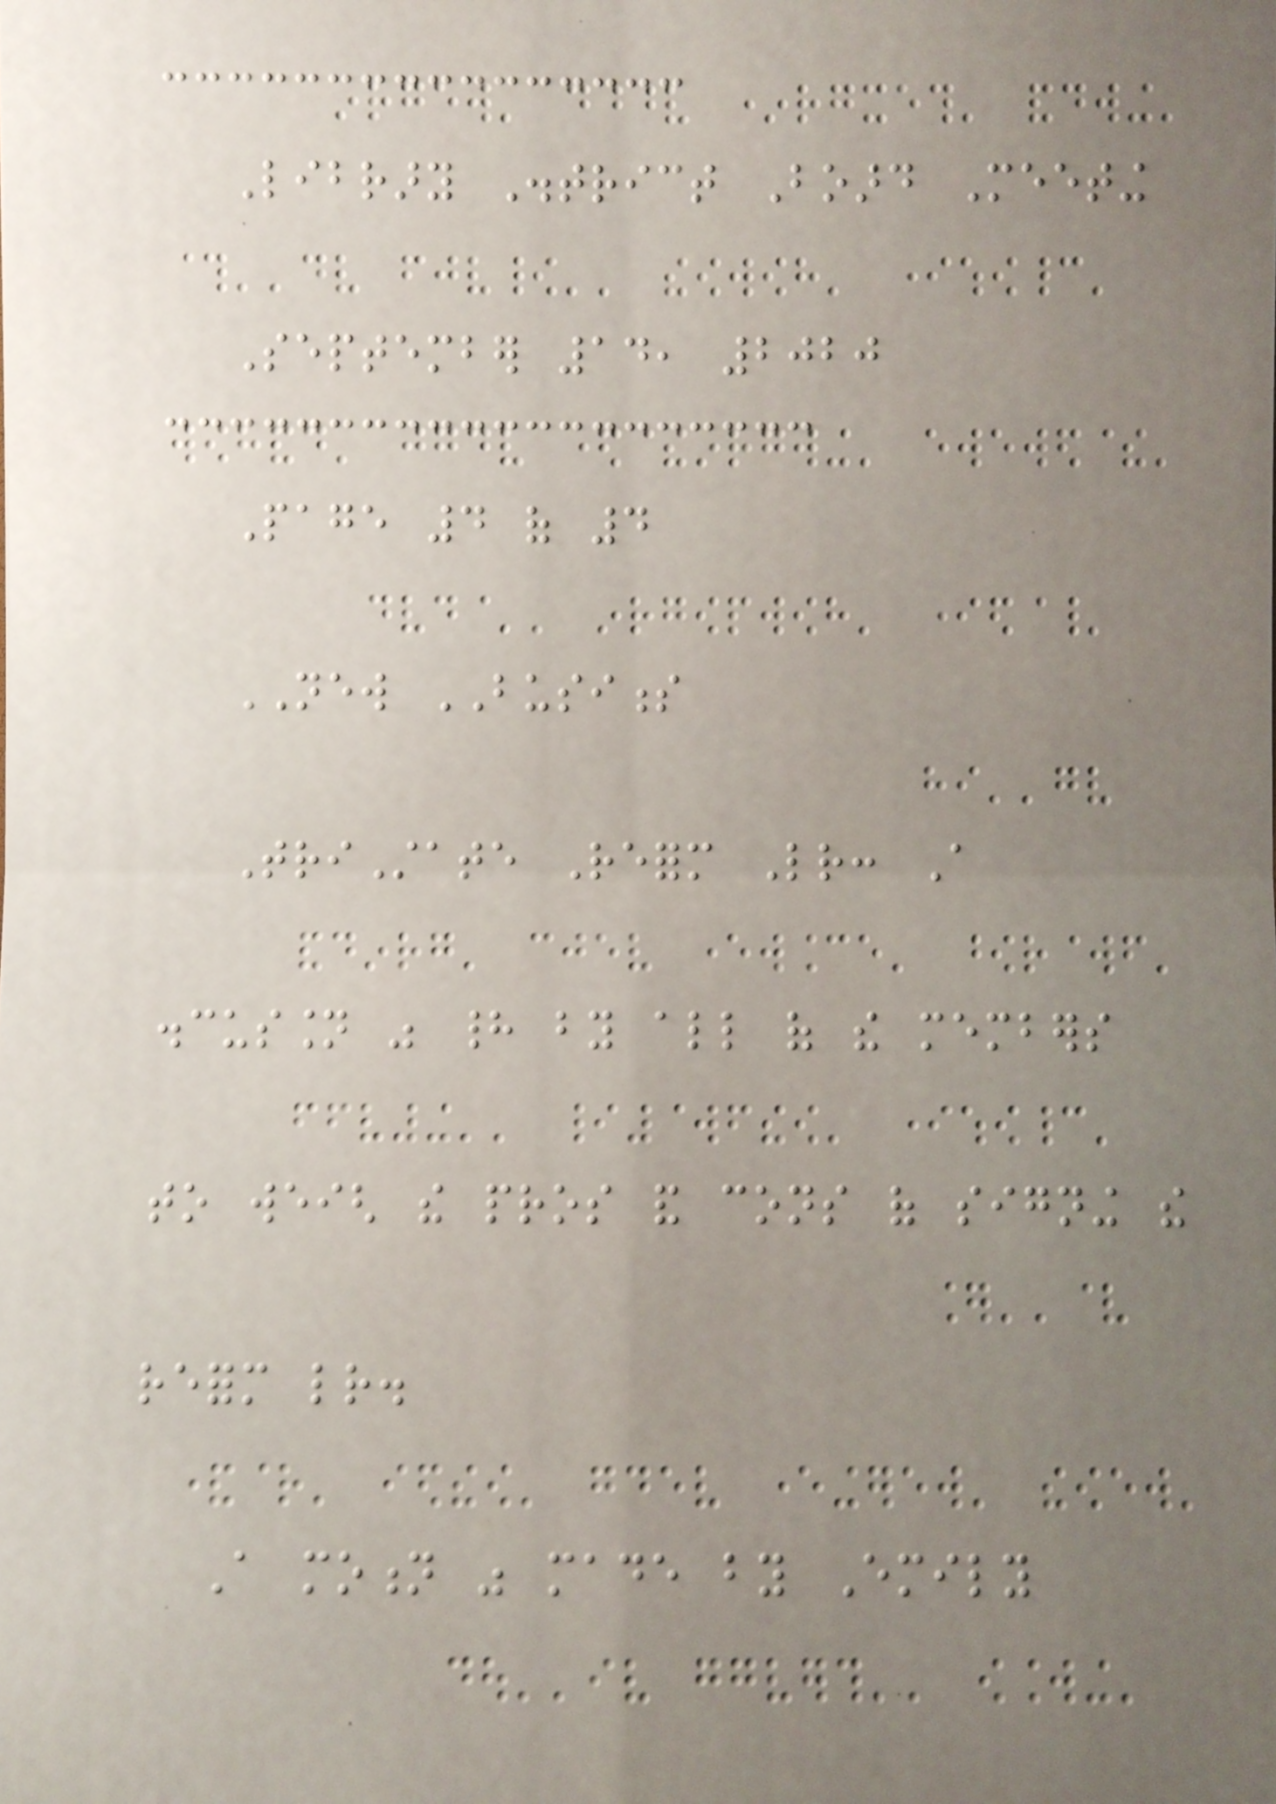Library District Board Meeting
September 14, 2020
Page 4 of 4
NEW BUSINESS
TriState Reform Letter: A
discussion was had by all of the members
to weigh the pros and cons of signing the
reform letter.
A motion was made by Emily
